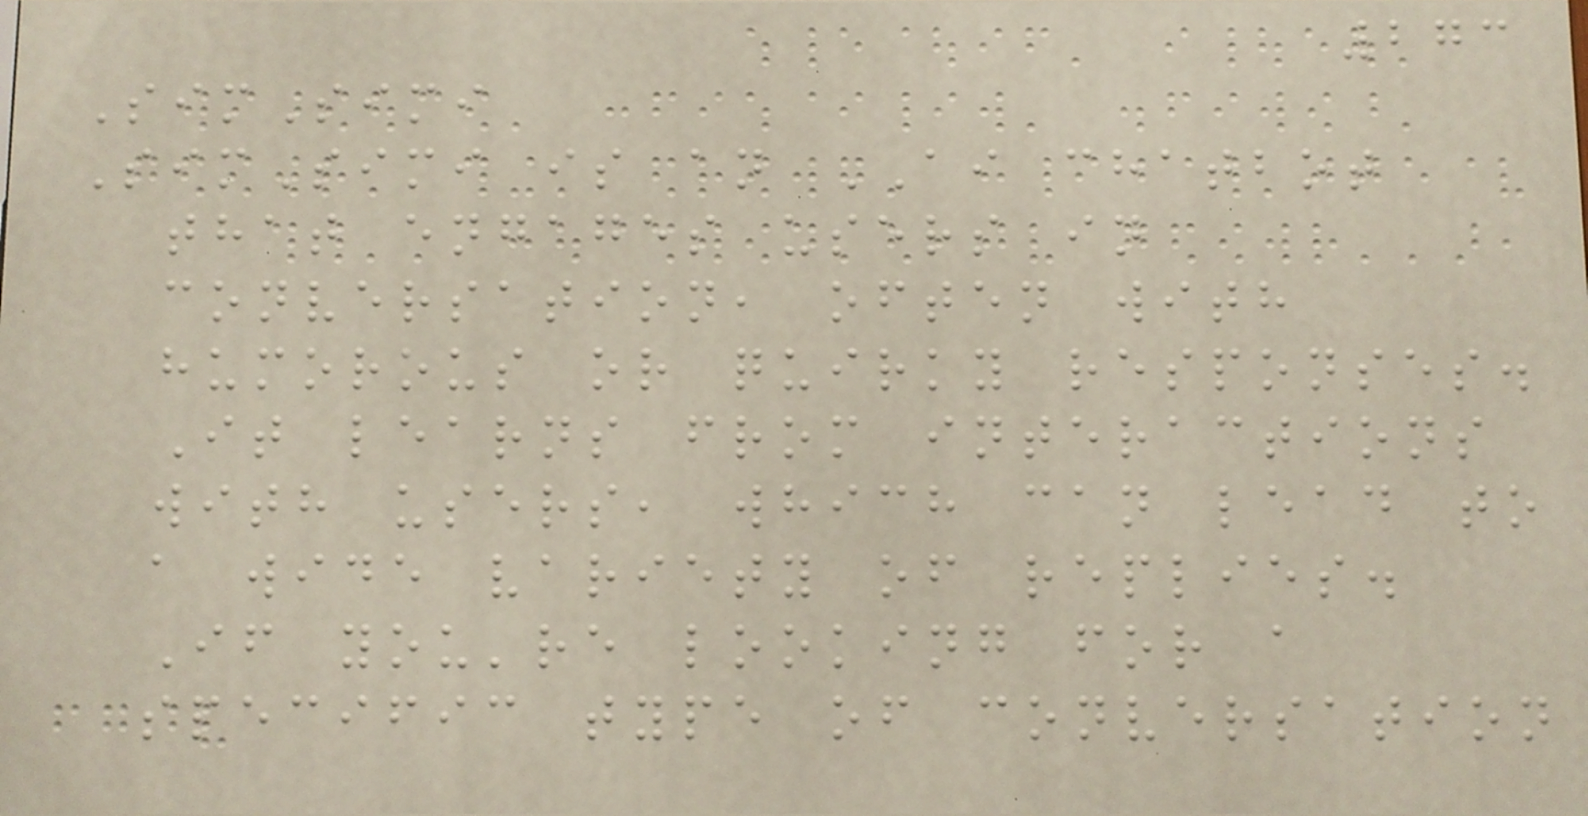273
SimSimi
SimSimi is an AI chatbot
that engages users in
conversation, often with
humorous or quirky responses.
It learns from interactions
with users, which can lead to
a wide variety of replies.
If you're looking for a
specific type of conversation
